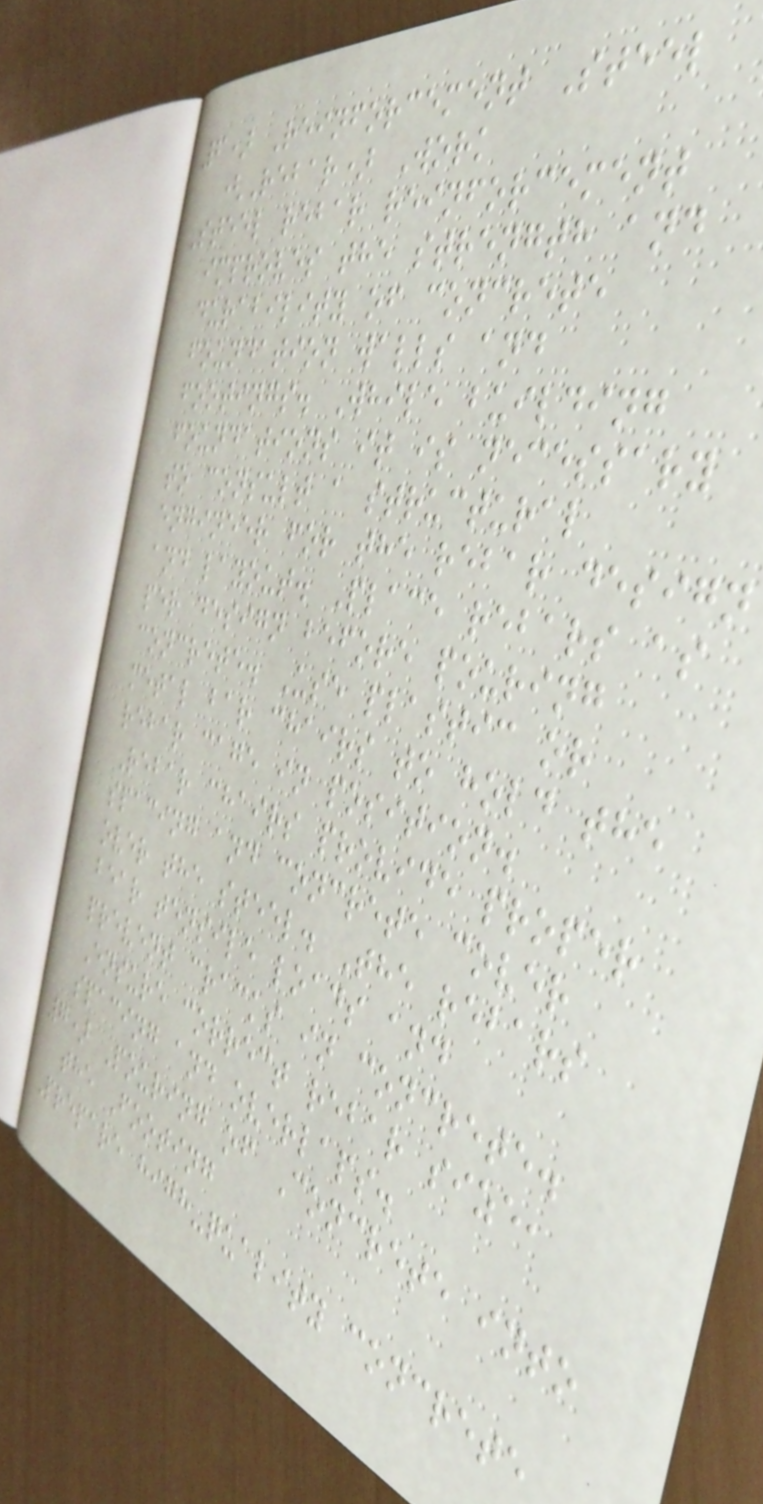6) Reinforcement Steel
(Rebar) Work
Steel rebar reinforcement
improves the strength and
durability of concrete
foundation walls and
footings. While building
foundations it is necessary
to consult a structural
engineer for the rebar design
and layout. Place rebars as
per design before pouring
concrete. Use plastic or
metal bar chairs to hold the
rebar cage in position.
Rebar chairs provide proper
spacing and concrete cover
over the steel. The rebars
bear tensile loads and
prevent cracks in concrete.
Ensure correct rebar size,
spacing and overlaps.
7) Pouring of Concrete into
the Footing
Prepare high-quality concrete
